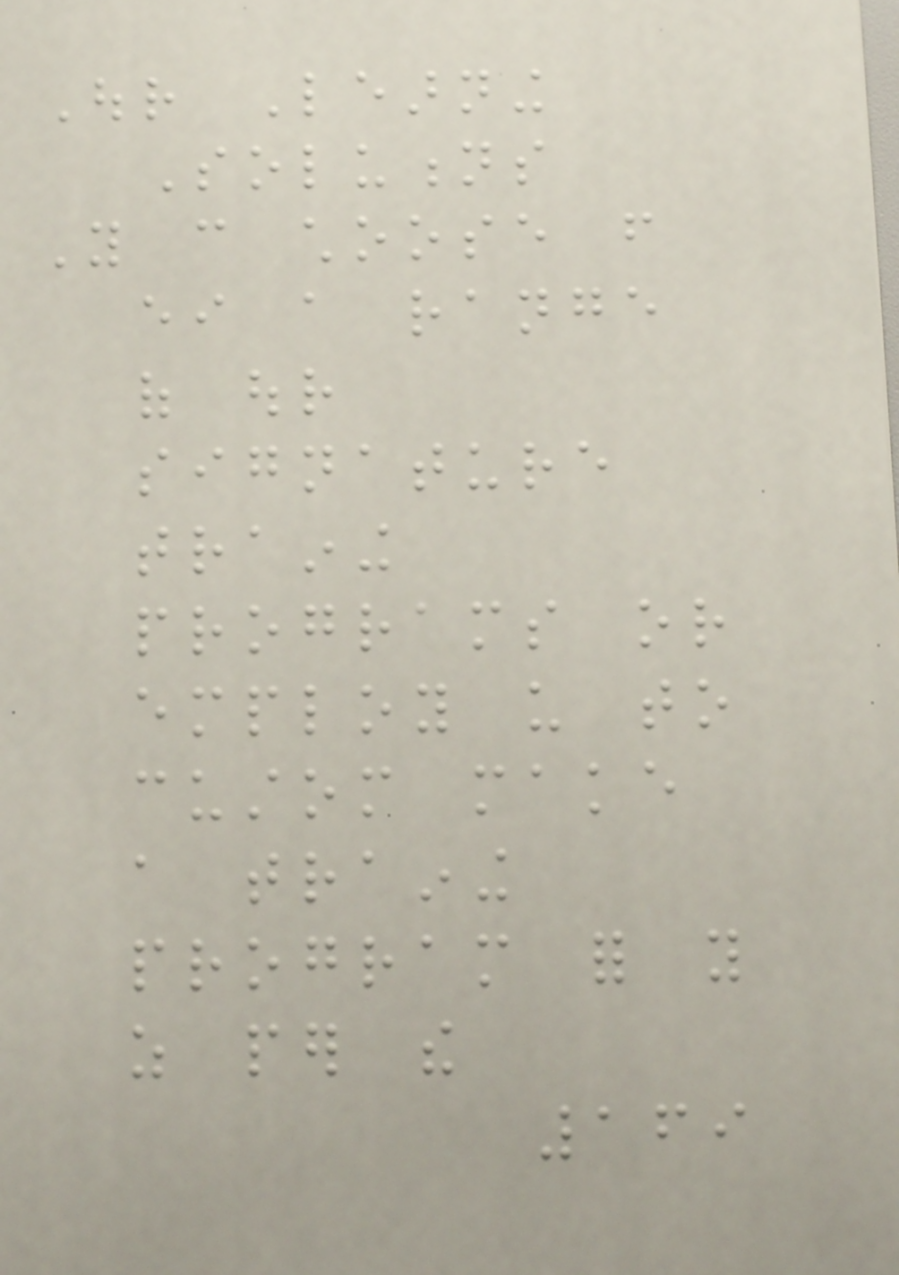Our Learning
Solutions
You can choose from
either a range
of our
signature
training
programs or
employ us to
custom make
a training
program for you
as per the
169
